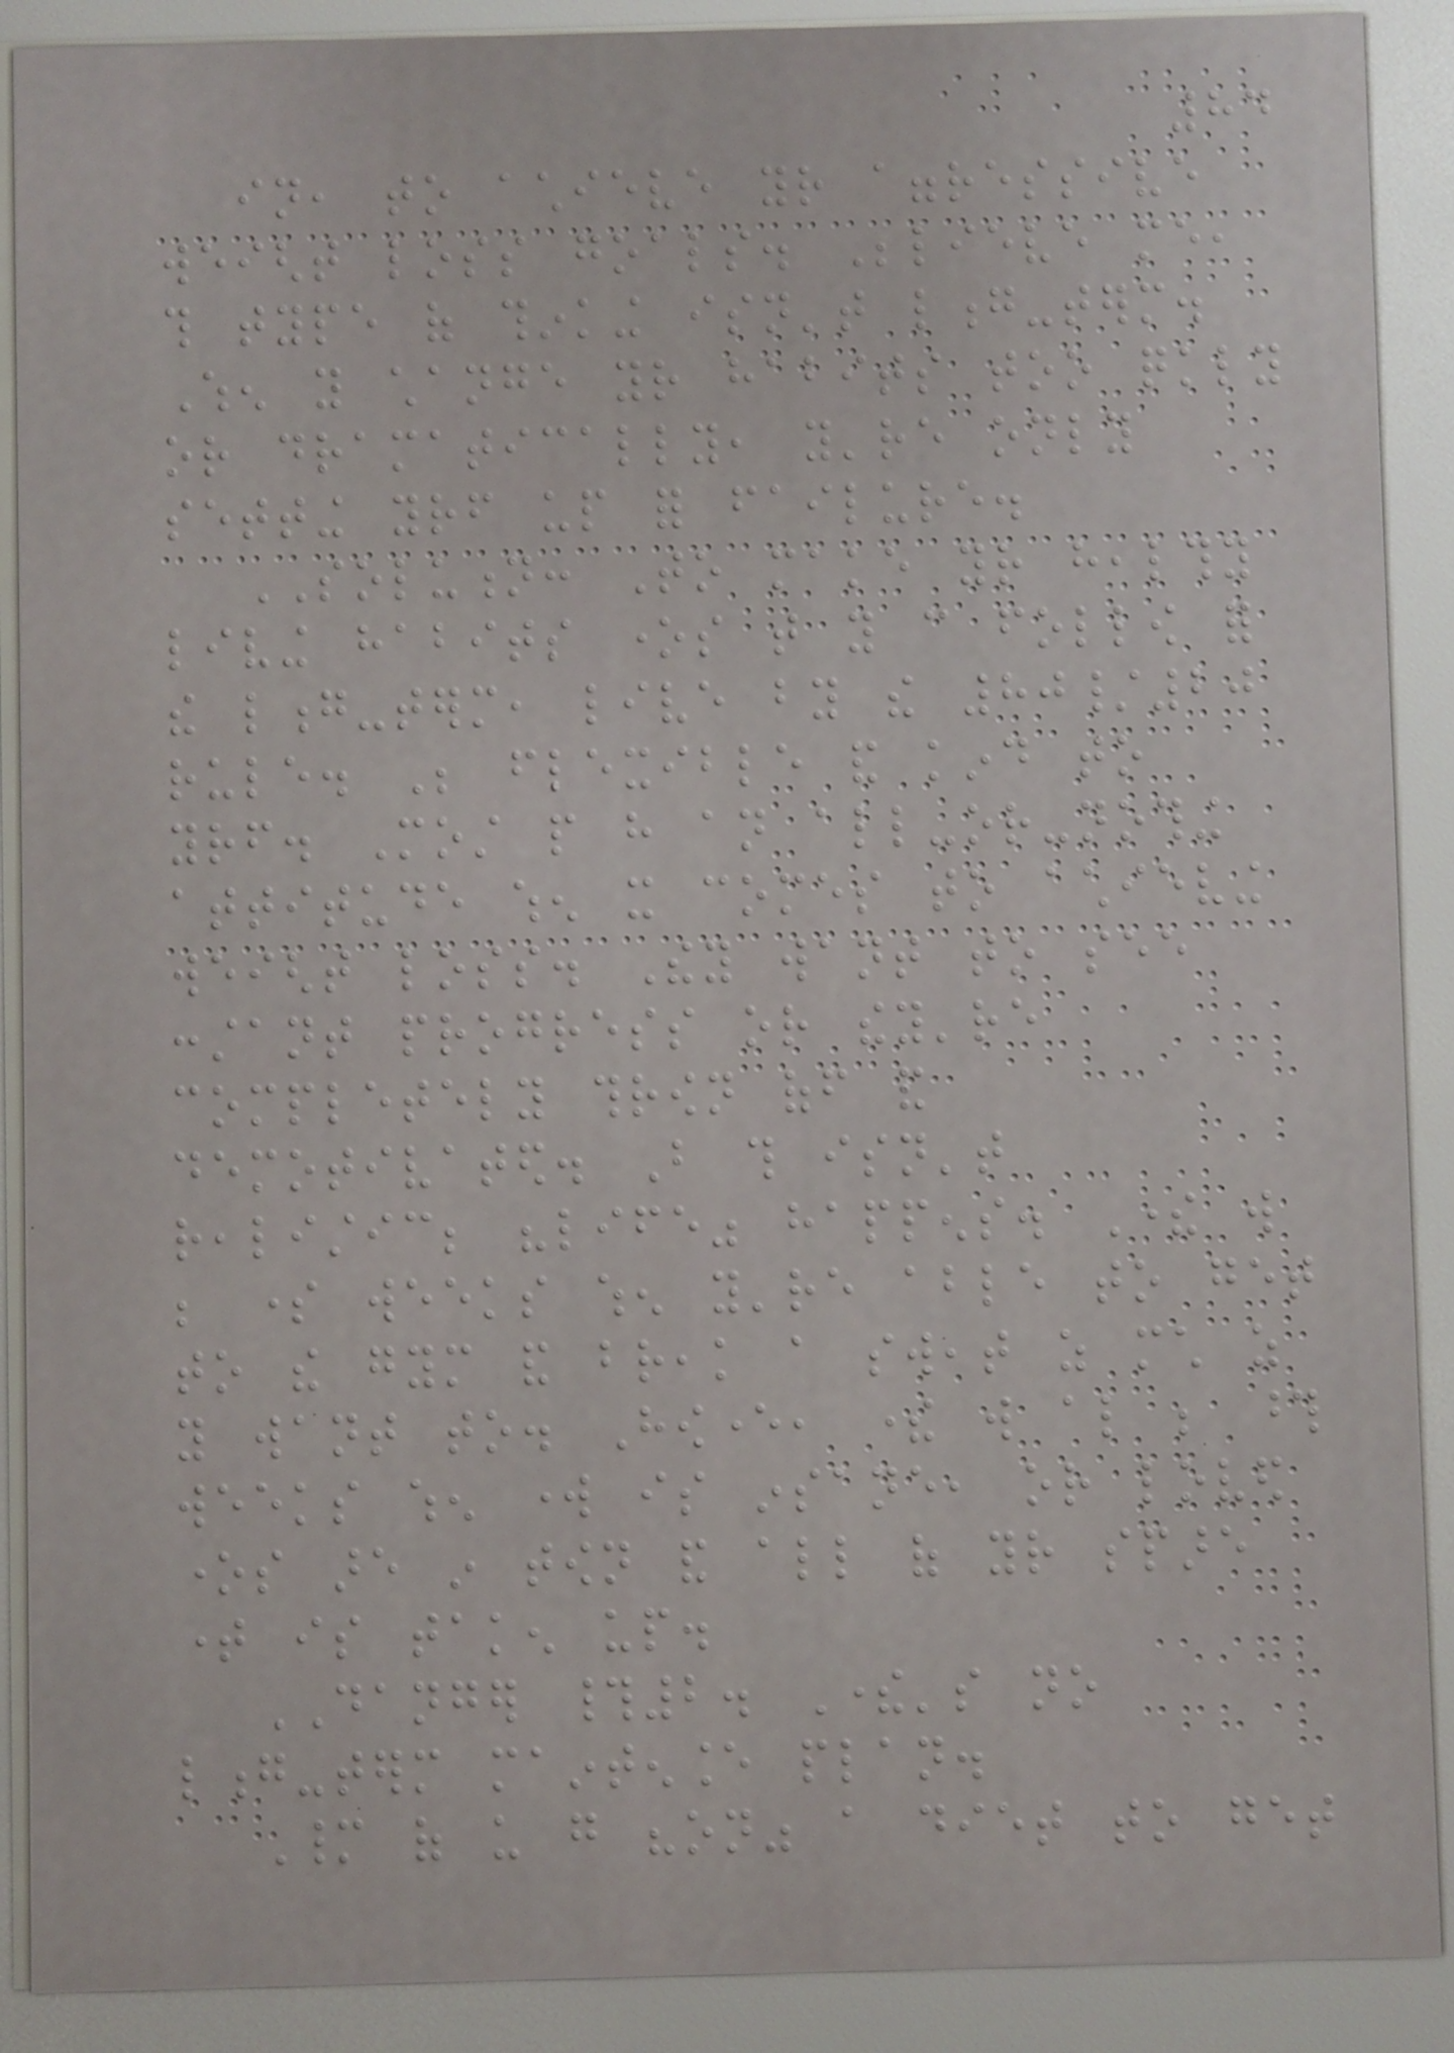84
in, to achieve your aggressive
weight loss goals. Believe me,
this type of thinking isn't long-term.
When you change your habits too quickly
or dramatically, you're only
setting yourself up for failure.
SOLUTION: To make your healthy
living habits ones that you can follow for
the long-term, live by the 80/20
rule. Be flexible and kind to
yourself. Most people have an all-or-nothing
attitude when it comes to achieving
weight loss. They want to see
constant progress or they're
completely thrown off and
demotivated. But this isn't
realistic; "life" happens. There will
be some weeks when you're able to get
to the gym and break a sweat as much as
you want to. However, there will also be those
weeks when work is insane, or loved
ones are in town and all of your spare
time is taken up.
DANGER #2. There's no
long-term maintenance plan.
Many of us go "on" a diet to get
